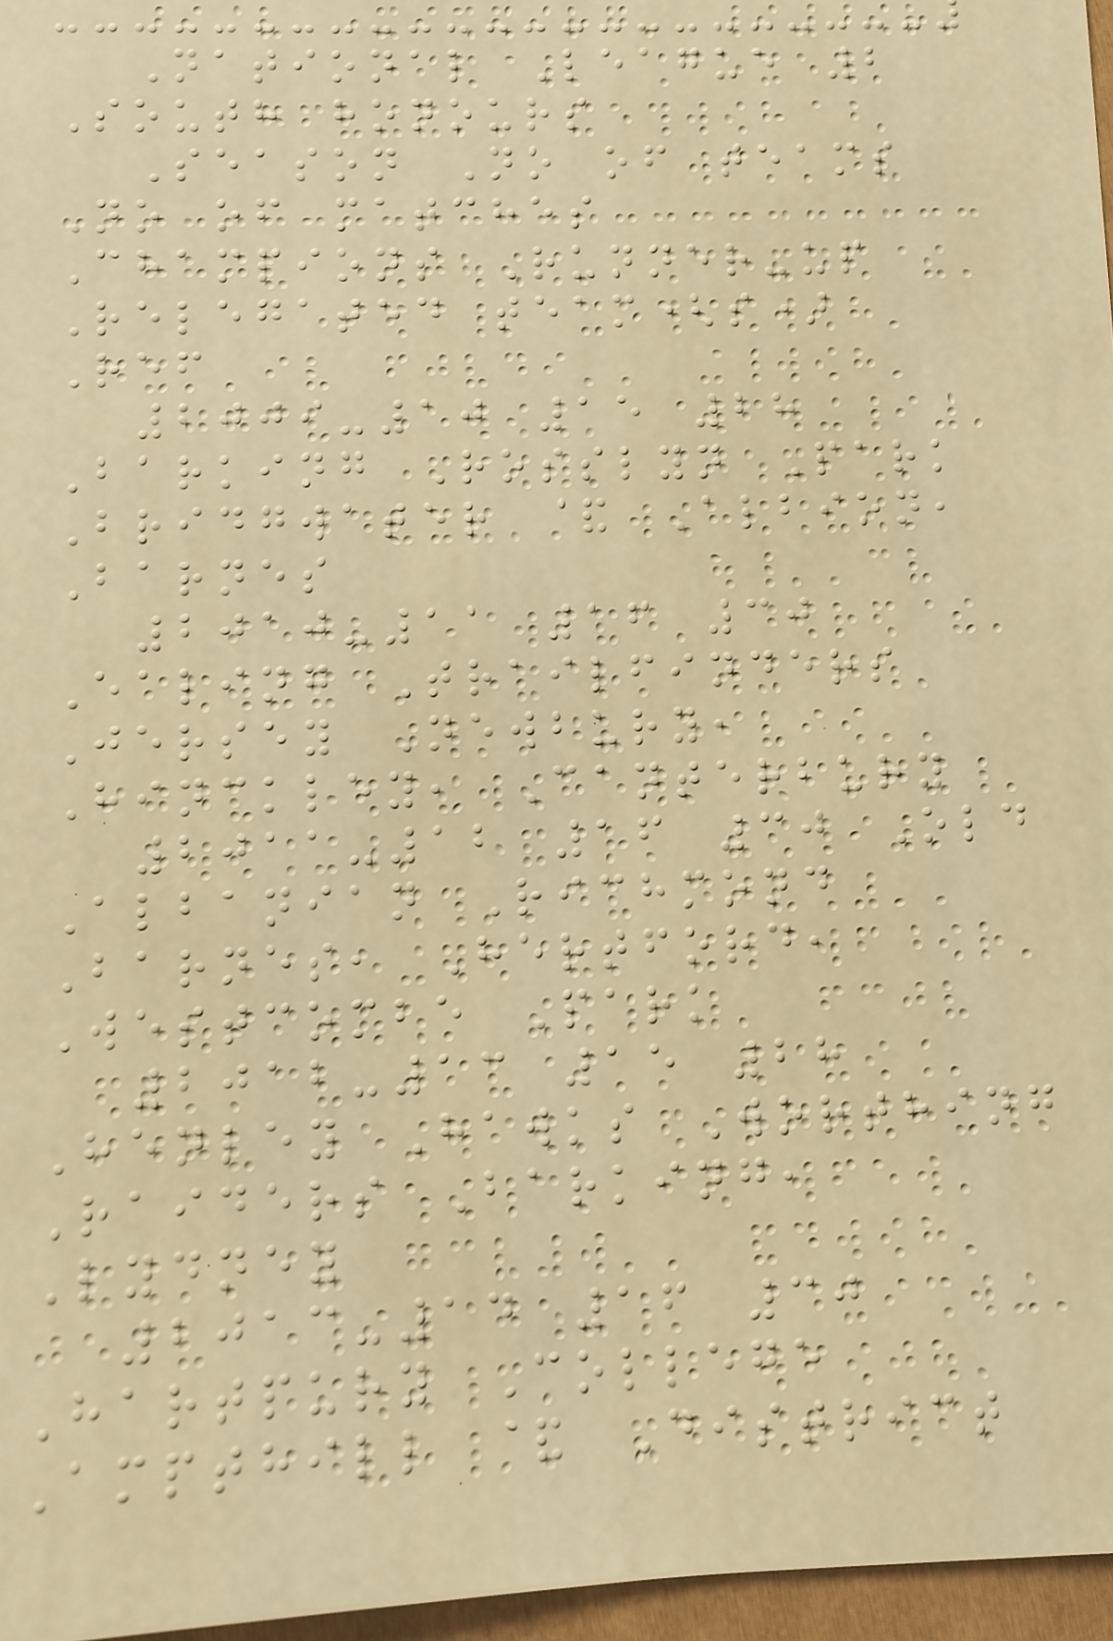National League 2
South honours
Season No of teams
No of matches
Champions Runner-up
Relegated team(s)
Ref
2009-10 15 28
Barking Rosslyn Park
Bridgwater & Albion,
Barnes
2010-11 16 30
Ealing Trailfinders
Jersey Newbury,
Hinckley, Canterbury
2011-12 16 30 Old
Albanian Richmond
Barnes, Hertford,
Westcombe Park
2012-13 15 28
Henley Hawks Worthing
Raiders Barking,
Lydney
2013-14 16 30
Hartpury College
Ampthill & District
